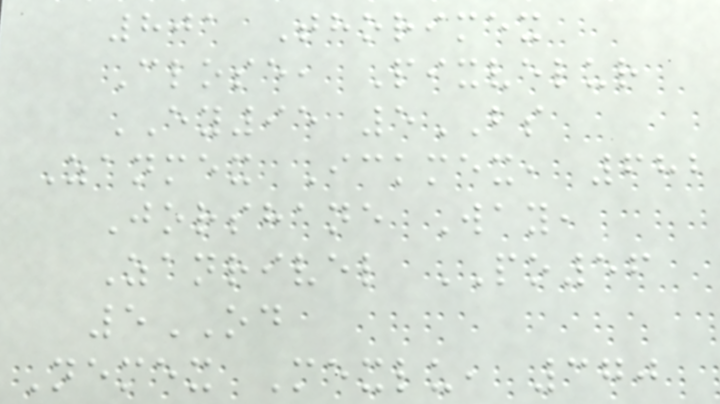801 Thorimex
Close, Pixvelur
EY95 5BS
Zanmex Ickmex, 682
Jorshane Way,
Zanrivel PO56
5OD
Nemex Mexlu, 370
